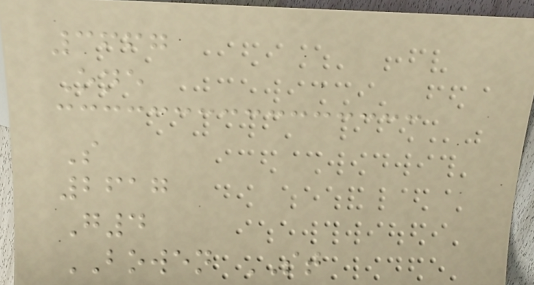3667
One
S
2617
G4
BOWEN ST
